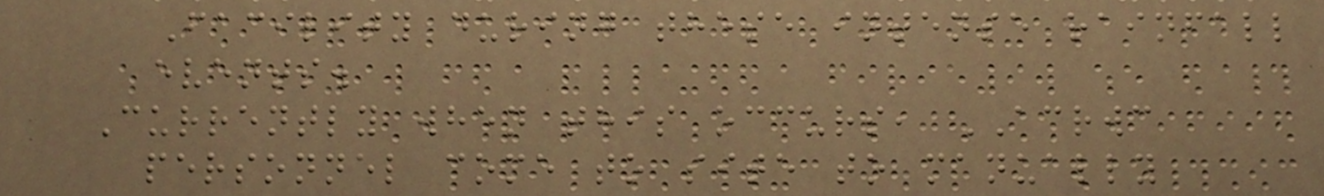Facility during these intense rainfall
events.
Currently when this occurs, ACRWC
personnel come to site to manually
